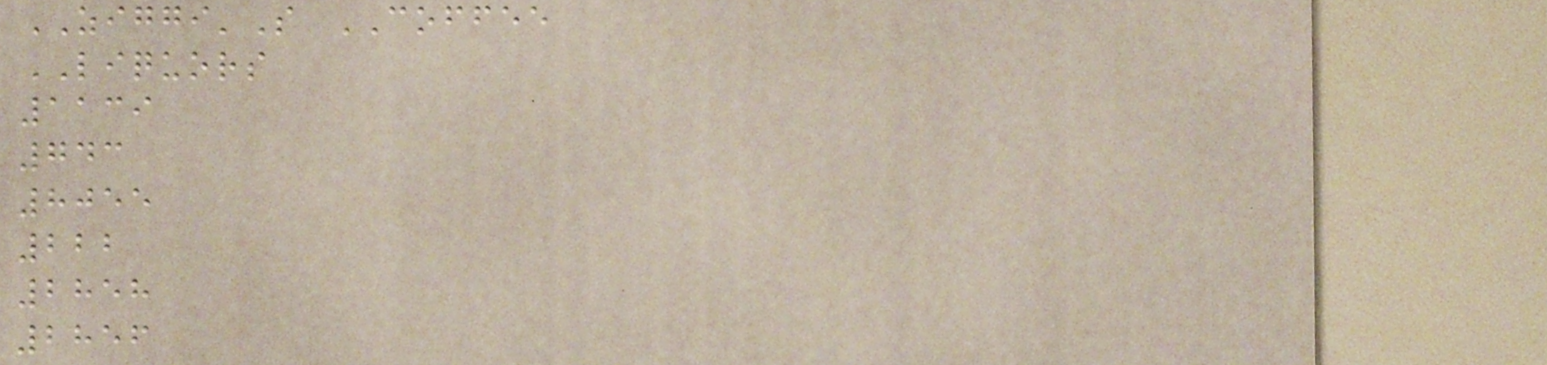ZIGGI'S COFFEE
LIQUORS
1139
743
8055
222
2858
2856
